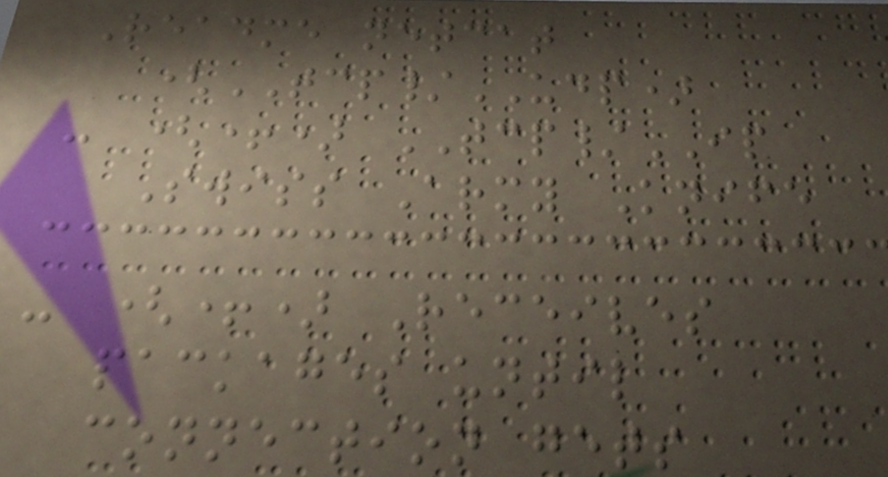Readme netcat
(TCP/UDP)
- (+) TCP/IP
Swiss Army Knife
- (+) Receives
packages until
connection gets
